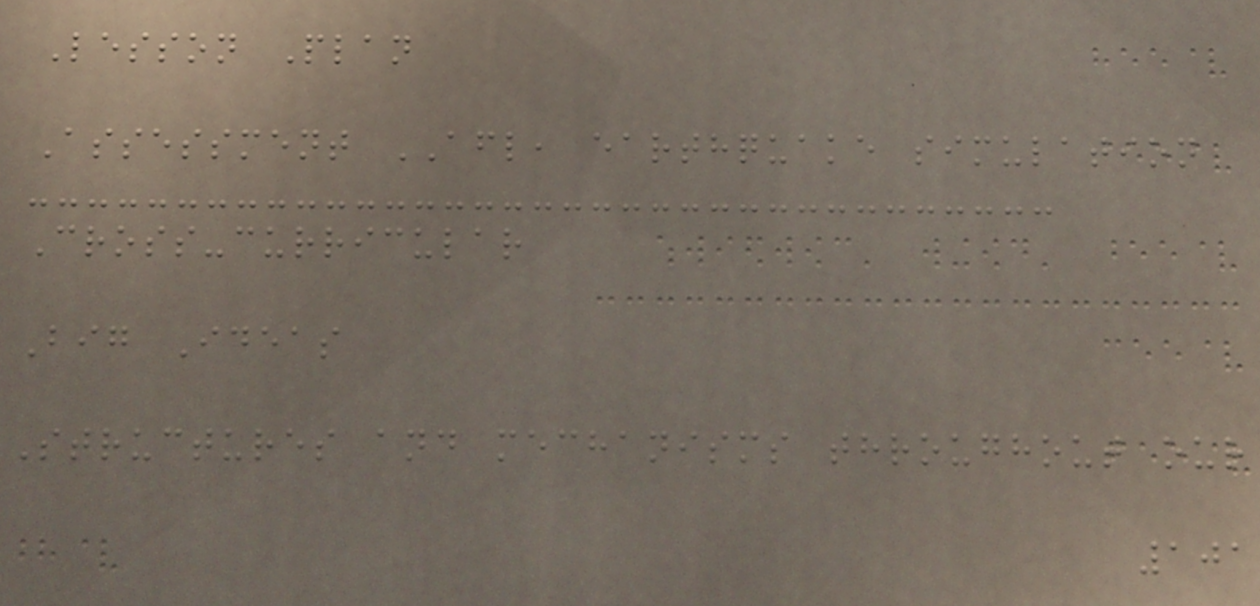Lesson Plan
Assessment AFL, earthquake simulation
Cross-curricular
Big Ideas
Structures and mechanisms throughout our
101
